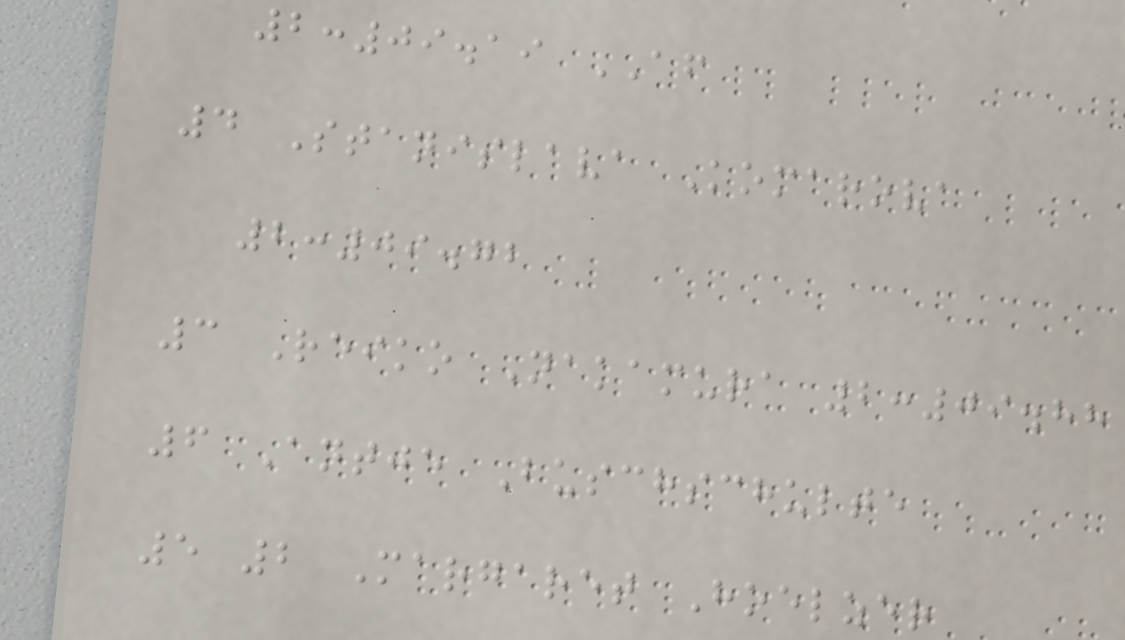2:09.19 AF
4 Stanislava Komarova
2:09.72
3 Reiko Nakamura 2:09.88
6 Antje Buschschulte
5 2 Margaret Hoelzer
